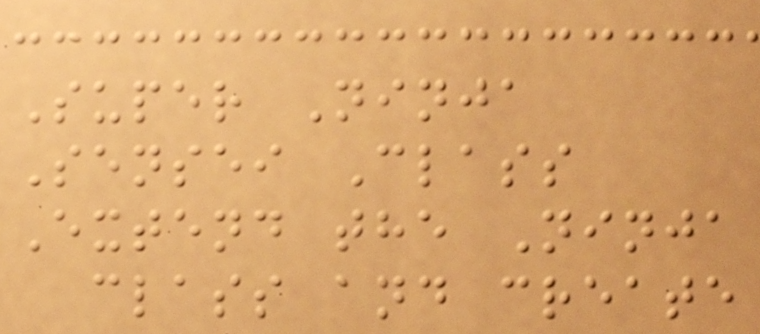Super Ninja
Sensei Class
Extend the Ninja
class and create
